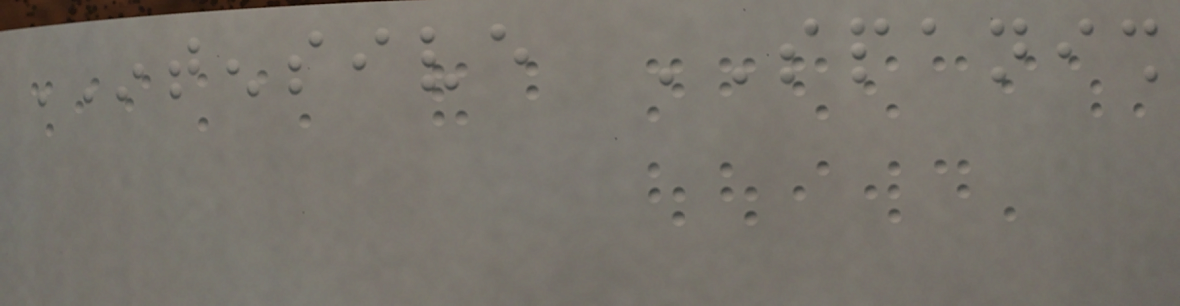INTENSIVE SPANISH
